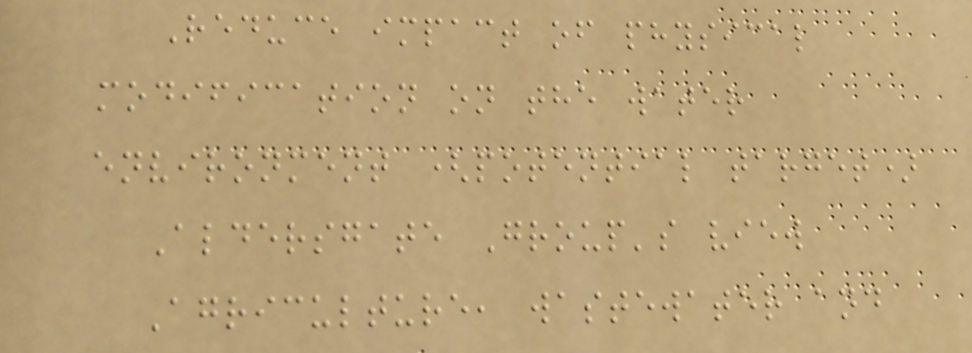Reduce impact of physical
modification on the water
environment (potential target)
Aldersgate Group's view
Agriculture, wastewater and
